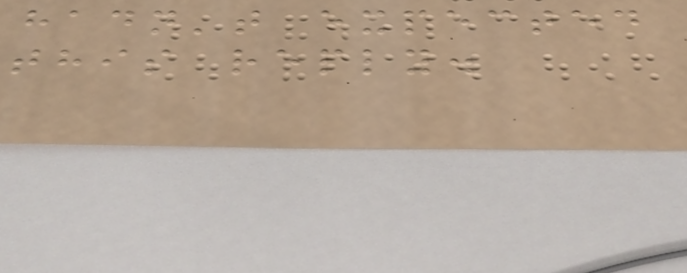hadn't expected
this reply.
